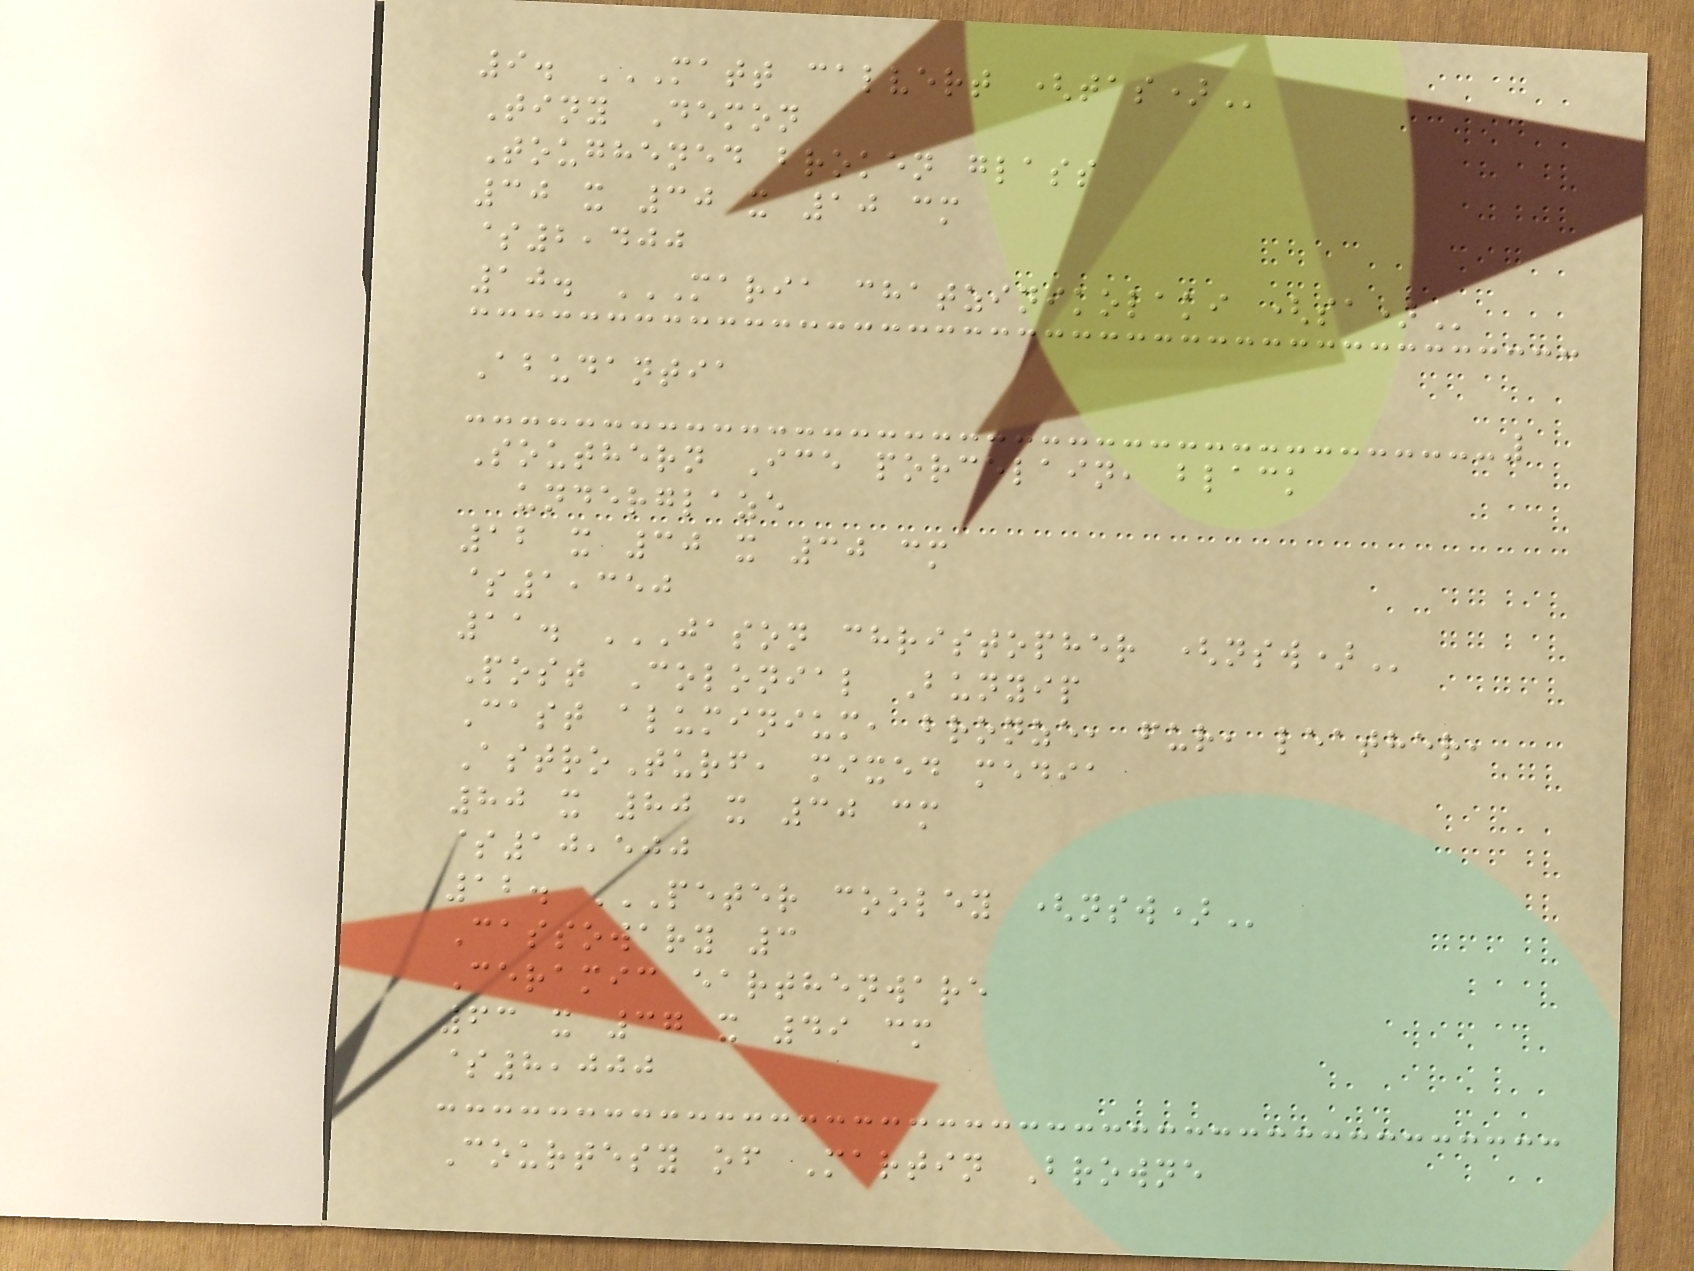9. MATT CALVERT (TAS)
Tiny Demon
Toughened broken glass
30 x 30 x 10 cm
$2,400
10. MARIA CHATZINIKOLAKI (SA)
Abudantia
Southern Ice porcelain, black
underglaze
12 x 30 x 30 cm
$1,350
11. JASON CHRISTOPHER (NSW)
Post Colonial Bunyip
Cast aluminium, bronze, fur, leather,
AstroTurf, mixed media
80 x 80 x 30 cm
$10,500
12. PETER COOLEY (NSW)
Cassowary 3
Ceramic earthenware
63 x 37 x 49 cm
$8,000
Courtesy of Martin Browne
